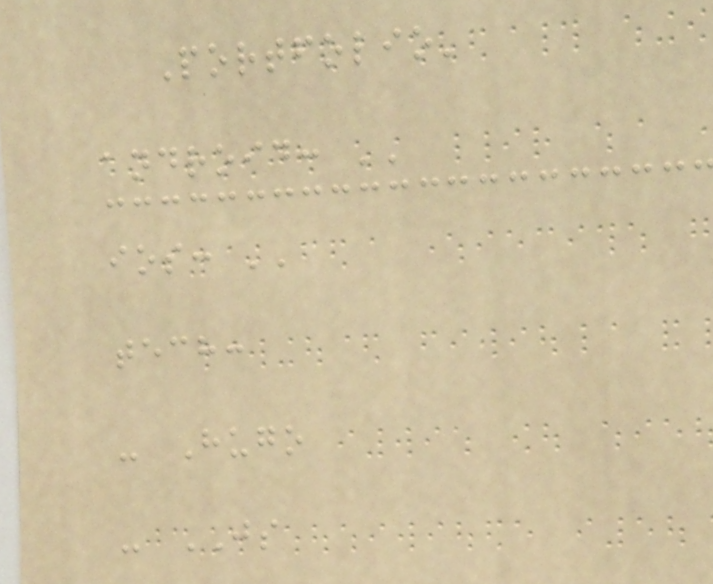Portfolio'
android: ''
ios: ''
tech:
- Hugo
- JS
